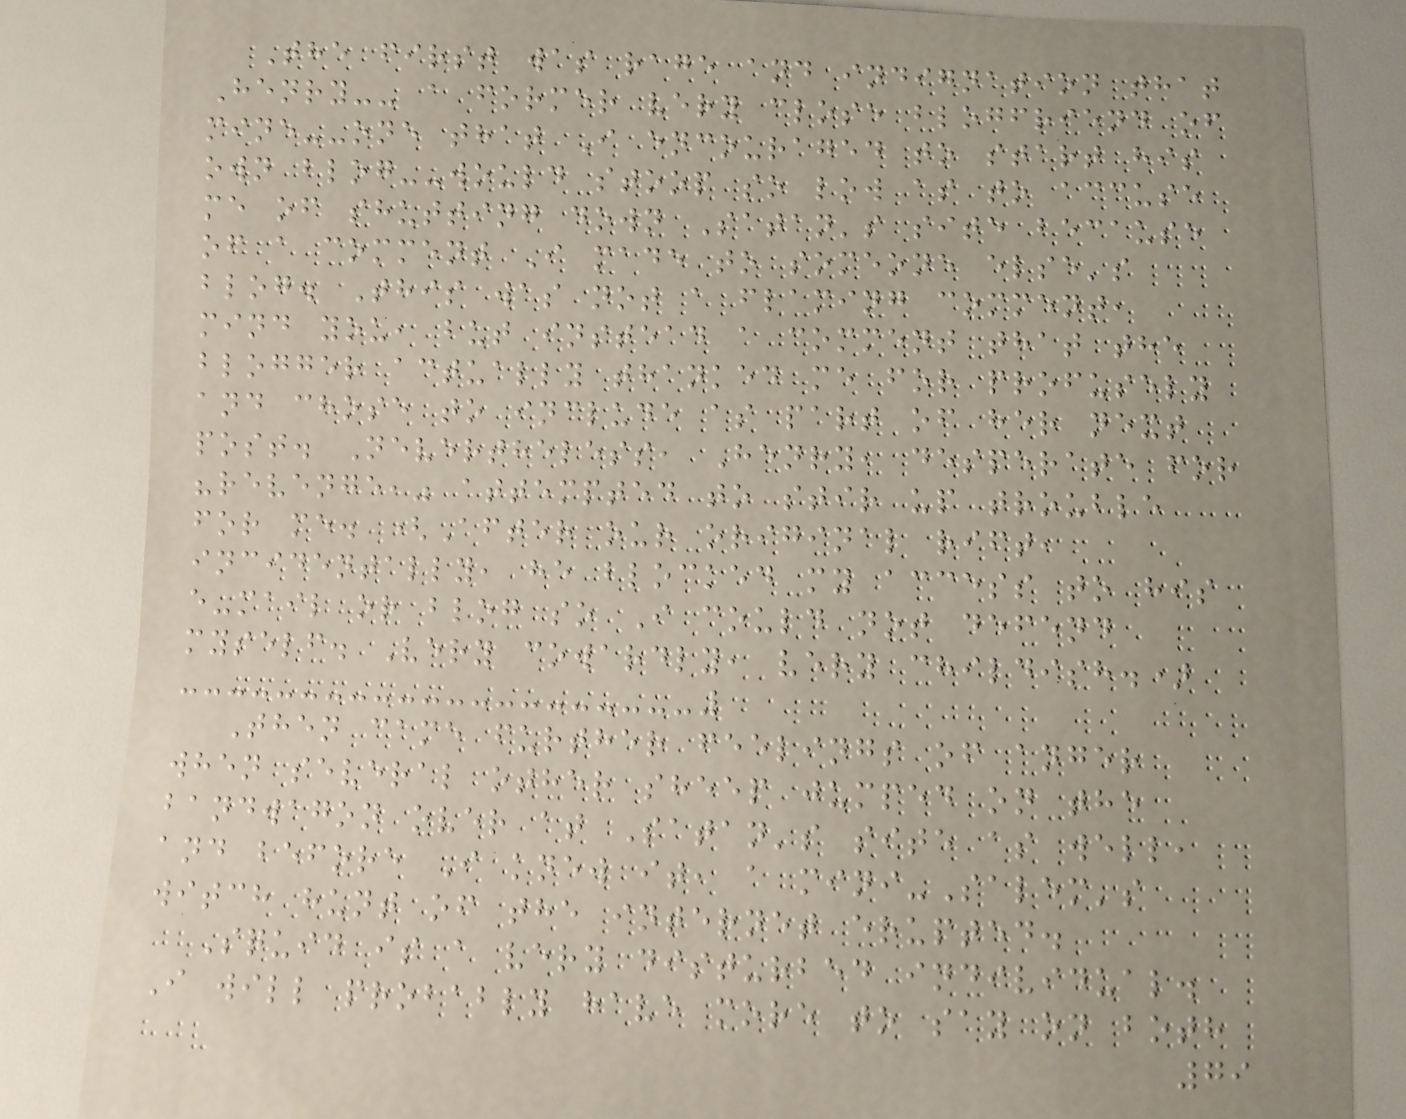The first was rage and indignation that
Henry-- a former very close blogfriend of
mine--one that I encouraged to start his
own blog--would stoop so low as to accuse
me of shutting down Satan's site because
of a comment I made to someone else's
blog. This was not a flaming comment,
mind you, but instead a comment that the
blogger actually thanked me for profusely
and chose to include as part of her next
post. Nevertheless, Henry, desperate for
"revenge," attempted to stir up trouble
for me. (After our original rift,
incidentally, he blocked my access to his
e-mail or blog so I could not defend
myself. Very cowardly, very childish.)
Then came further feelings of anger
when several other sheep jumped on the
bandwagon over at Satan's site as well,
and before I knew it, a mini-Salem's
witch hunt of the internet erupted.
Squid is a very disturbed individual.
I will probably have more to say on both
79
